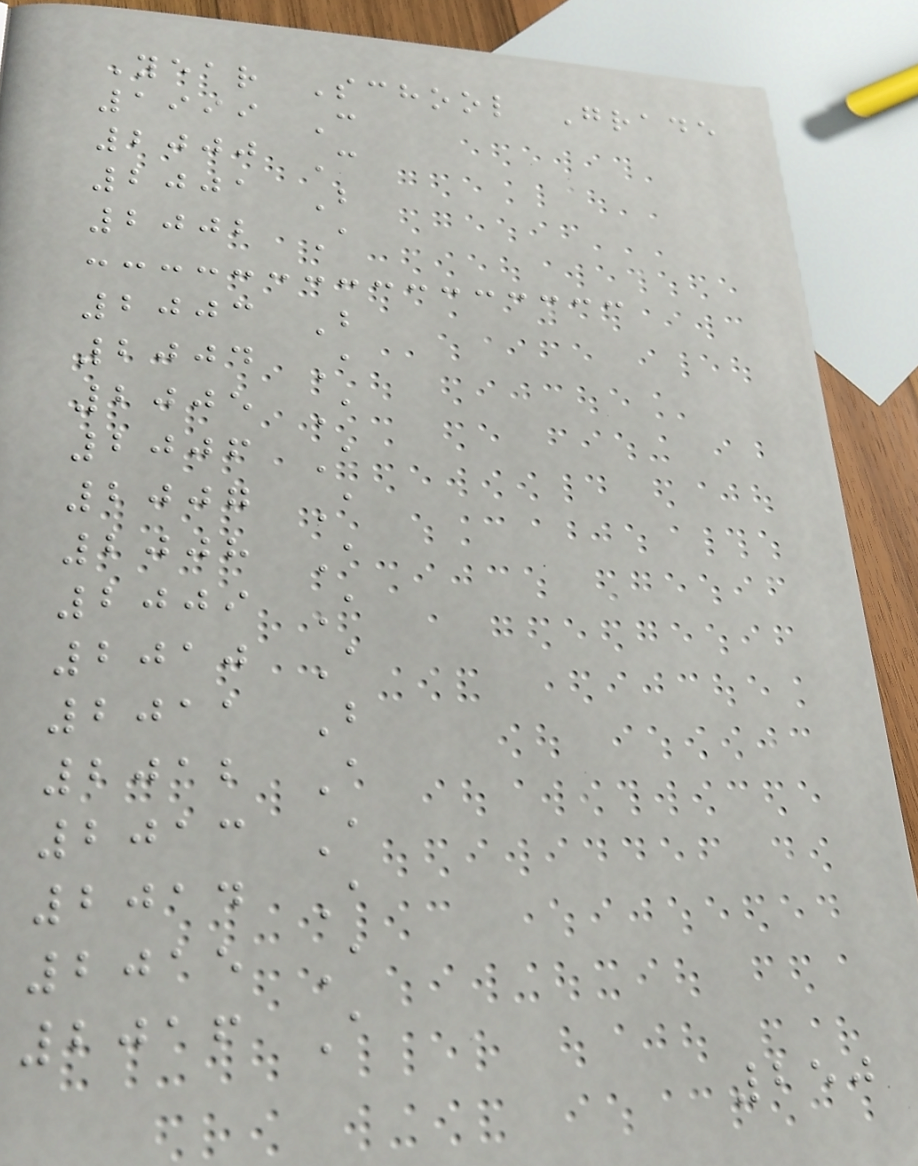Year School Grade
1999 C
2000 C
2001 B
2002 A
2003 B
2004 A
2005 A
2006 A
2007 A
2008 A
2009 A
2010 A
2011 B
2012 A
2013 A
2014 A
2015 A
2016 A
250
